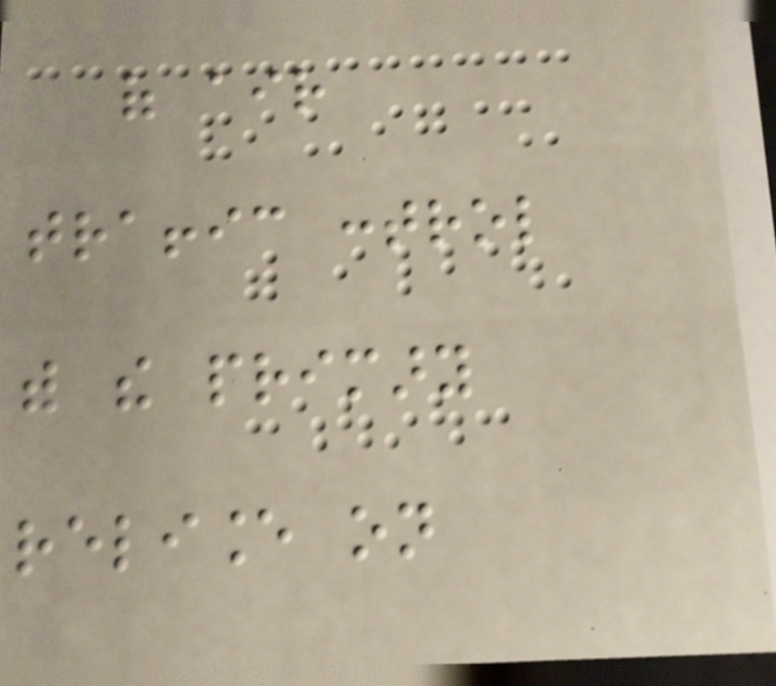of air
traffic control
with the primary
reliance on
